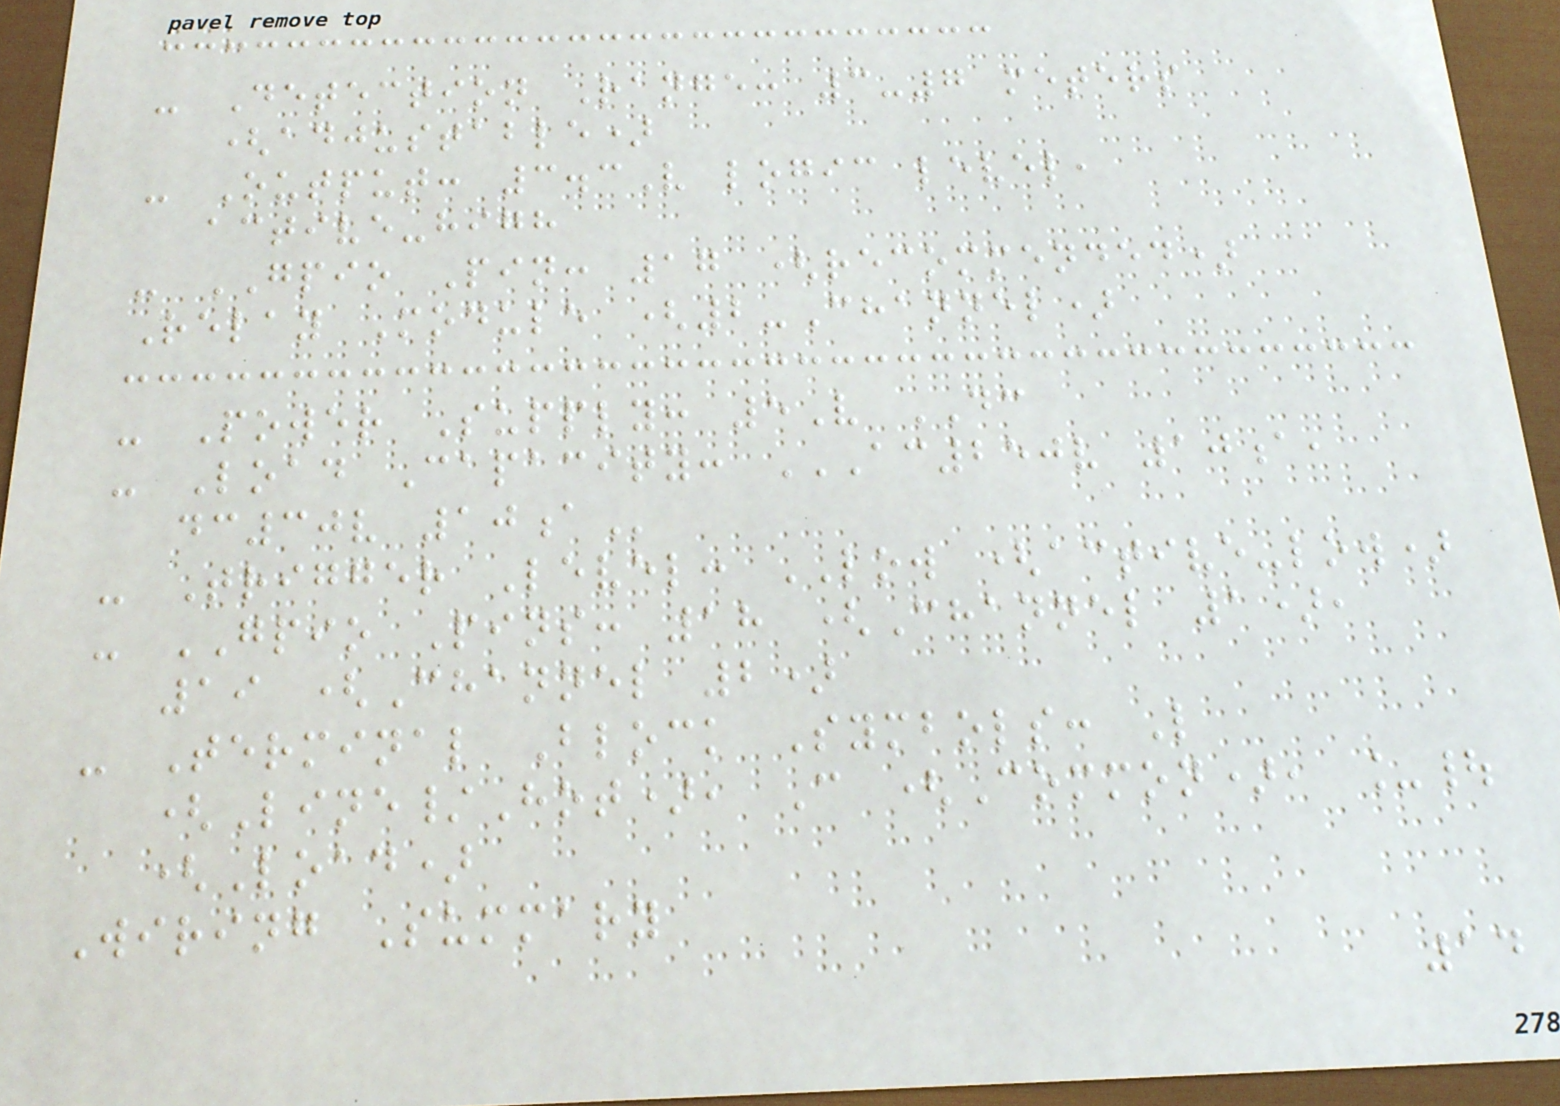- Detection Range: 3-7 meters
(adjustable)
- Output: 3.3V logic level,
active-high
- GPIO Pin: 17 (recommended)
Relay Module (2-Channel)
- Power Supply: 5V DC
- Load Capacity: AC250V 10A,
DC30V 10A
- Trigger Level: LOW (active-low)
- GPIO Pins: 18 (Channel 1),
19 (Channel 2)
- Terminal Block Symbols: L
(Line/Hot), C (Common), _|
(Load)
Wiring Summary
14
